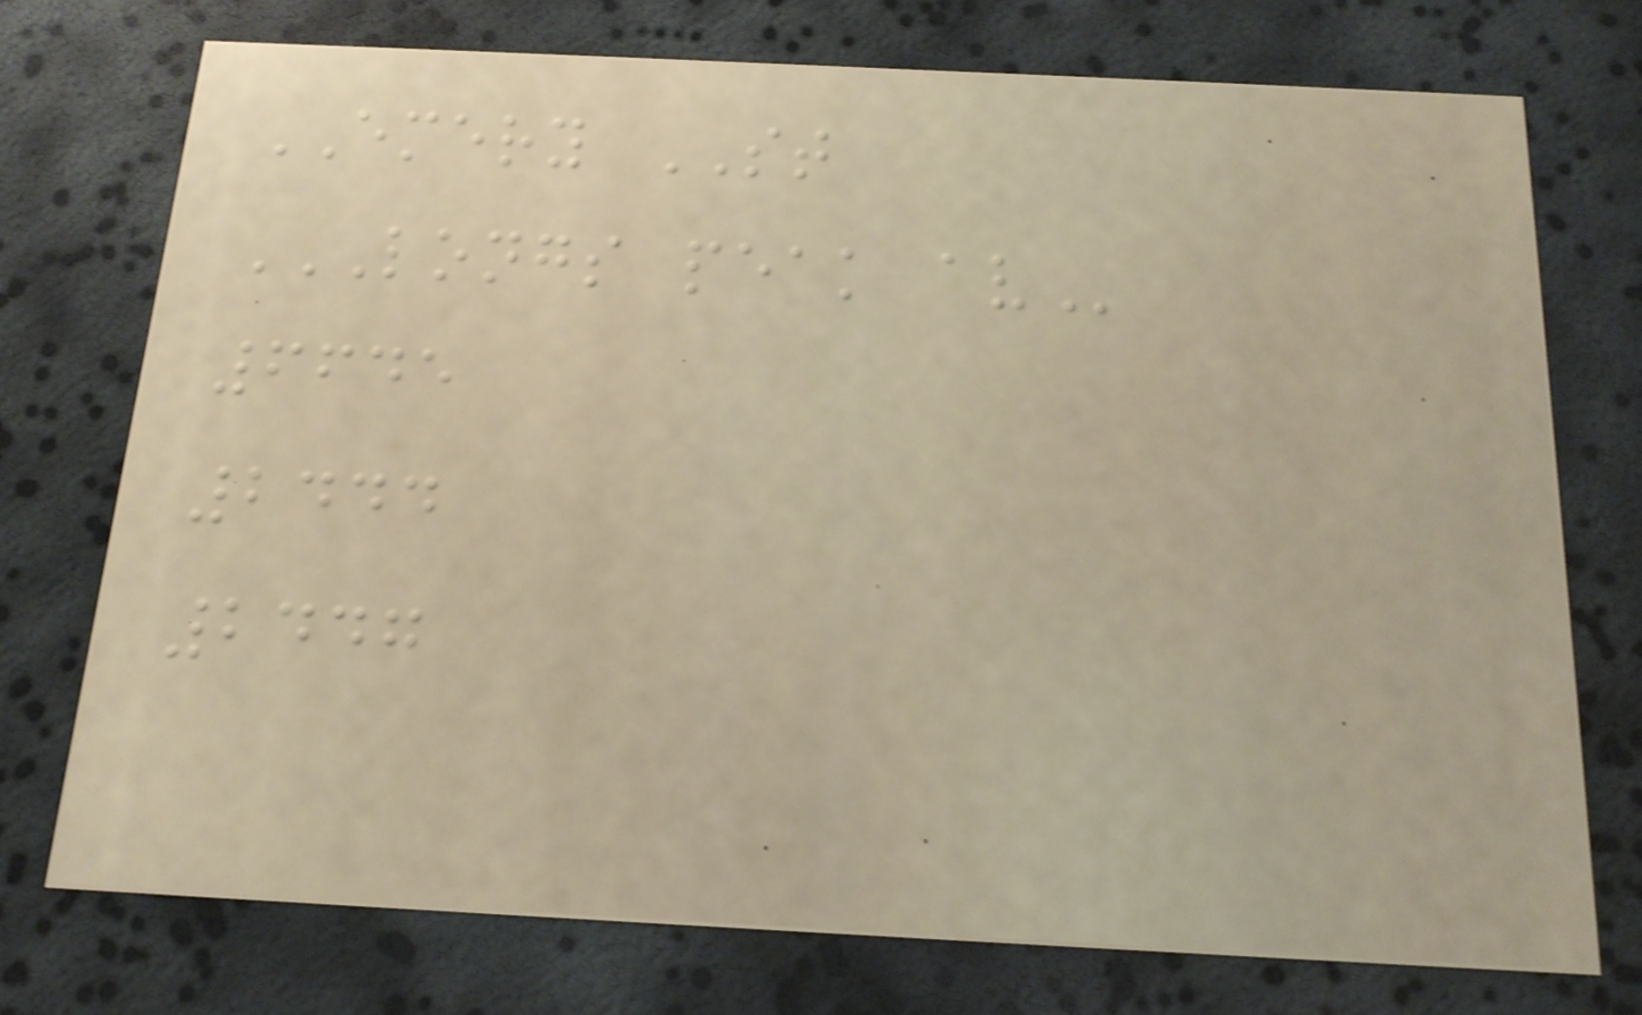EMERY ST
LONGS PEAK AV
6645
2444
2447
